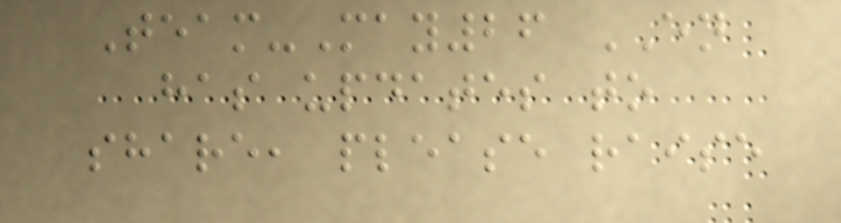Team-May26 EN
has updates to
share, please raise
